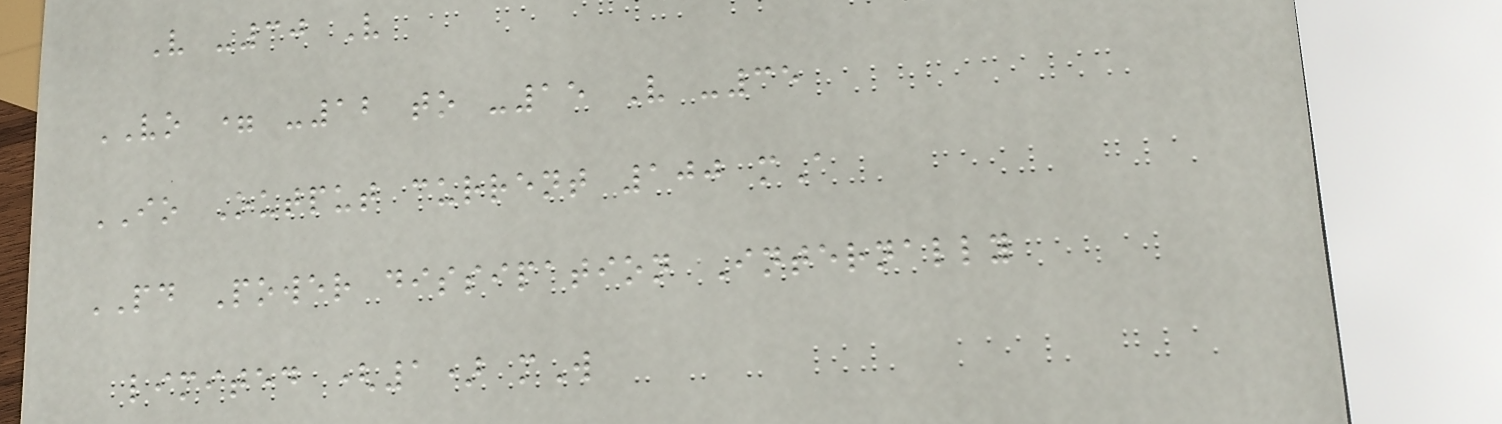V -30 V
VO = -12 to -15 V -35
IO Output current 100 mA
PD Power dissipation Internally
limited (1) mW
